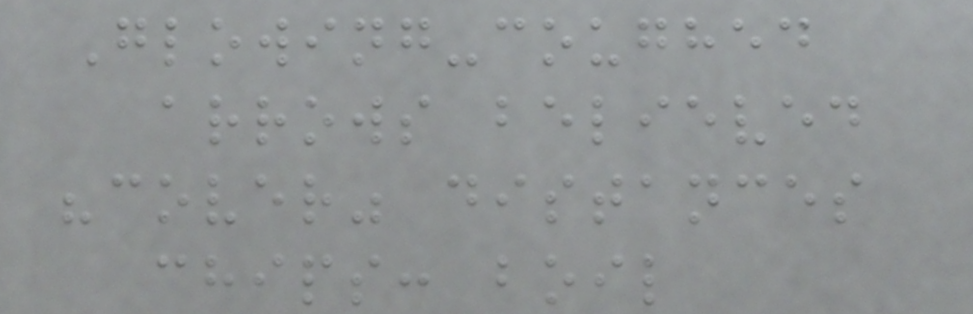Glowing-coughed
arrows believed
"cover" distances
chips: boil
